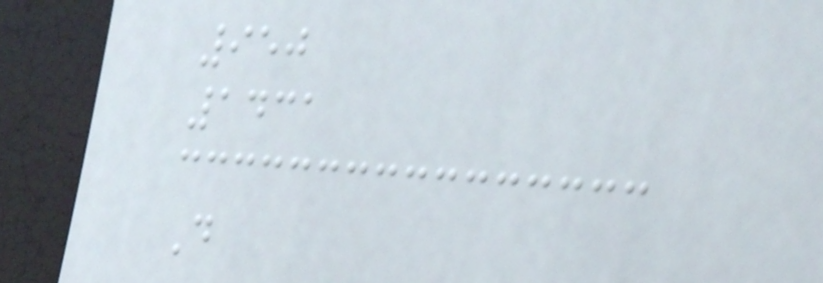950
1431
D
